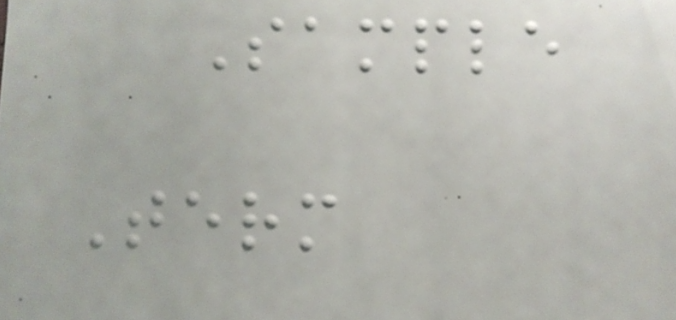Sample
Term
